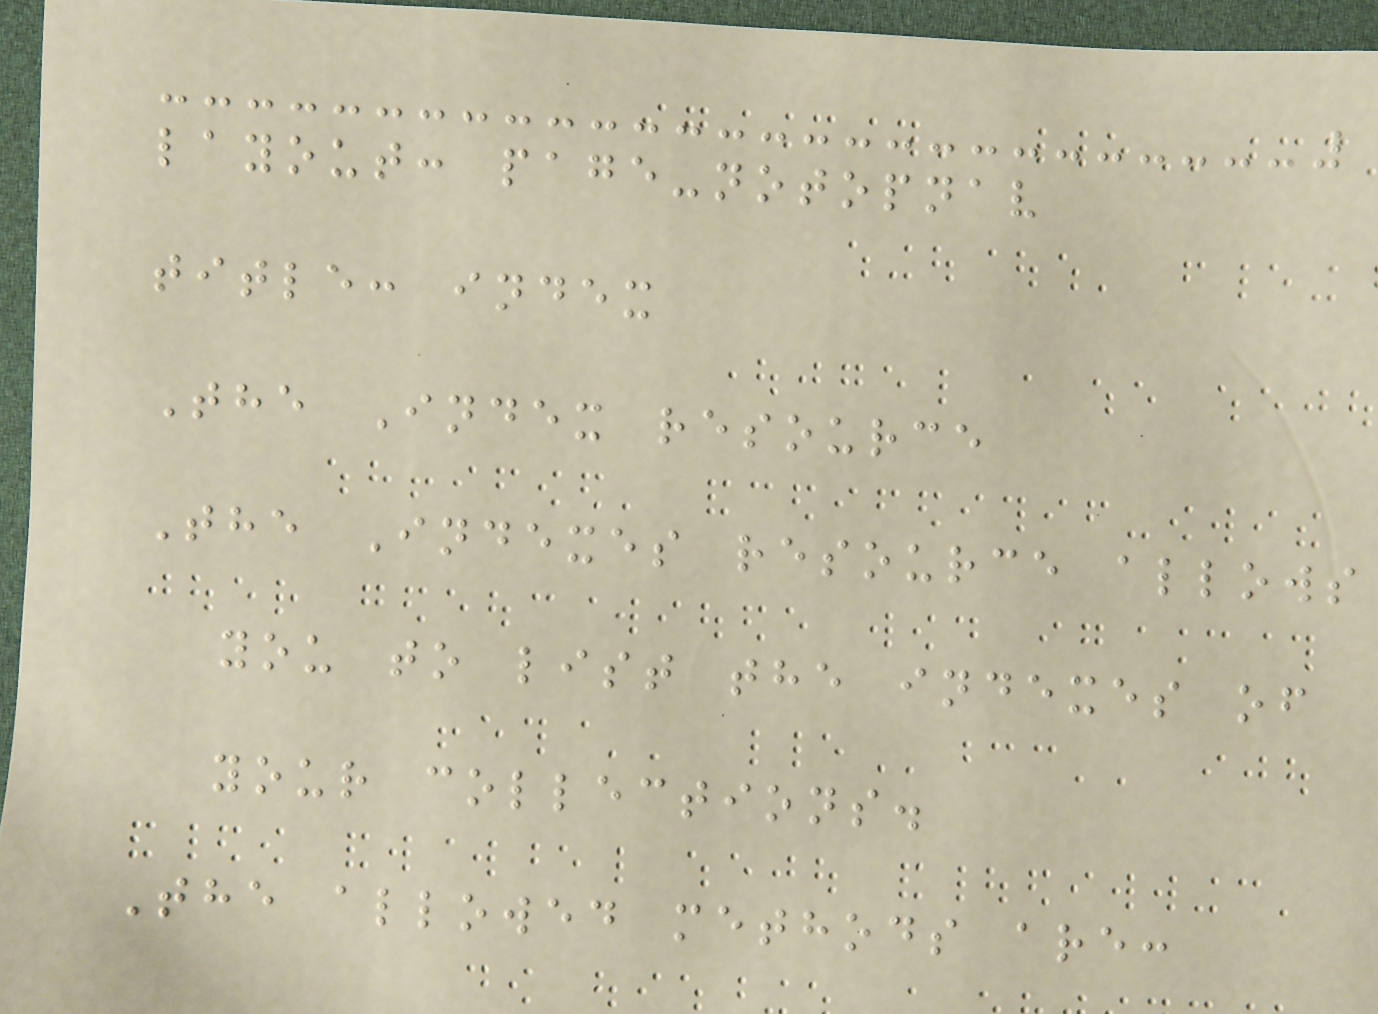layout: page-notopnav
title: index
The Index resource
The Indexes resource allows
you to list the indexes of
your collections.
The allowed methods are:
